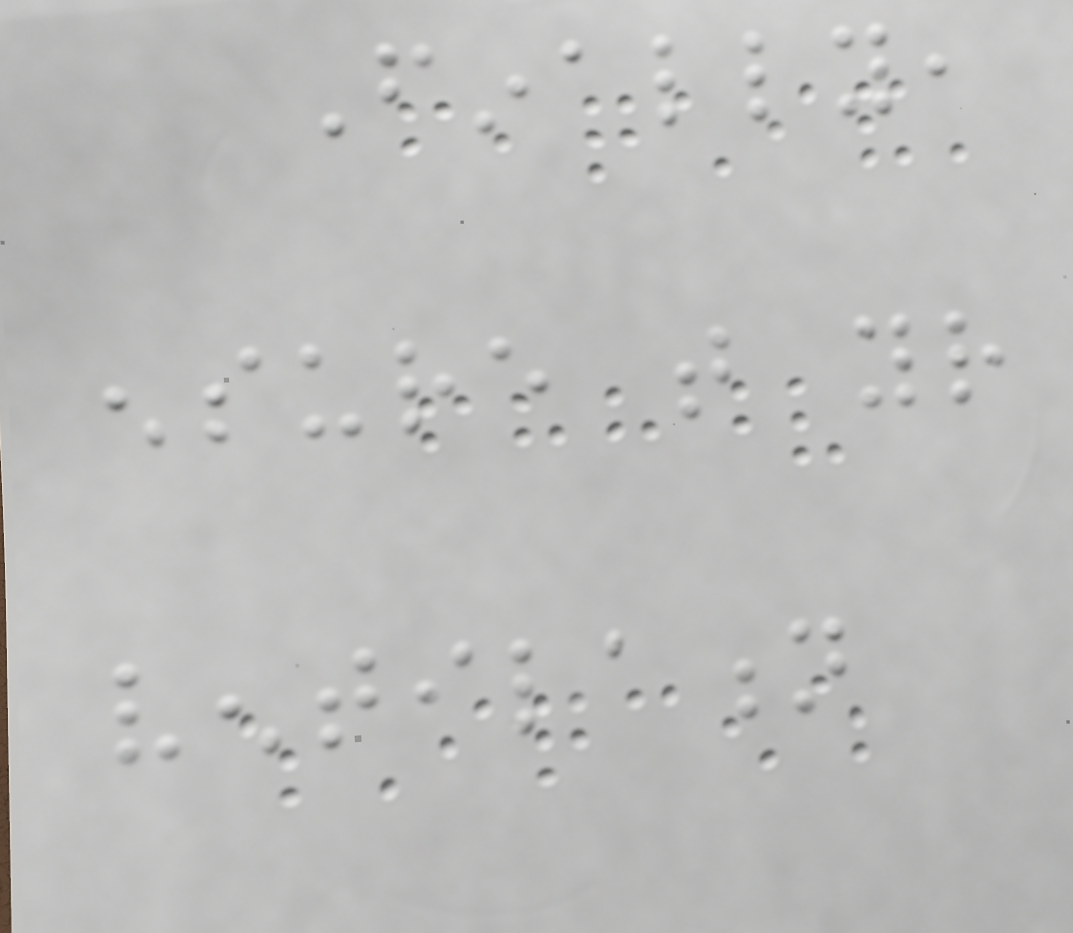Finally,
ensure that your
ventilation
